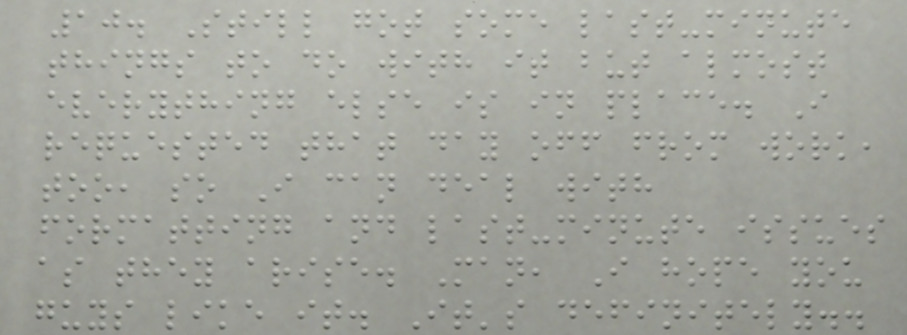10. Still got some last-minute
things to do with it but almost
everything else is in place. I
requested that day off from work,
too, so I can deal with
formatting and last-minute issues
as they arise. Man, I hope you
guys like it. It's definitely..
